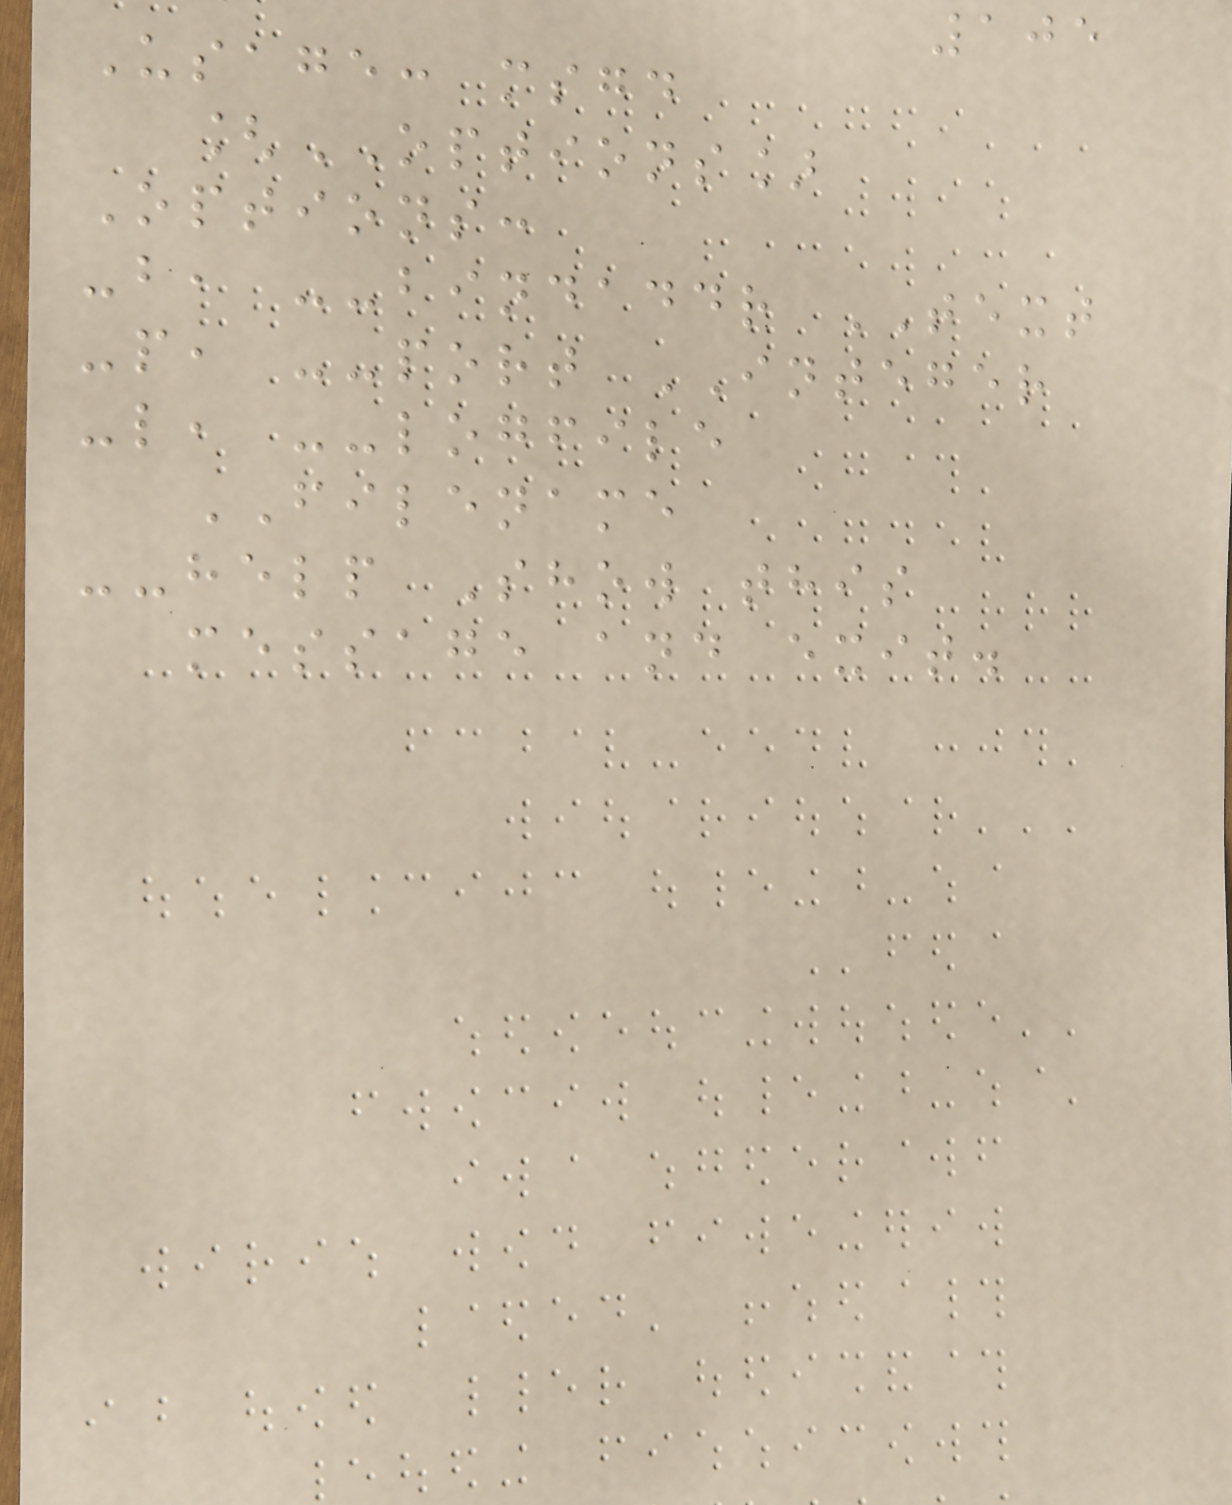105
Usage: msgd
[OPTIONS]
Options:
-b, --bindaddr TEXT
-p, --port INTEGER
-l, --logfile
FILENAME
--help Show this
message and exit.
